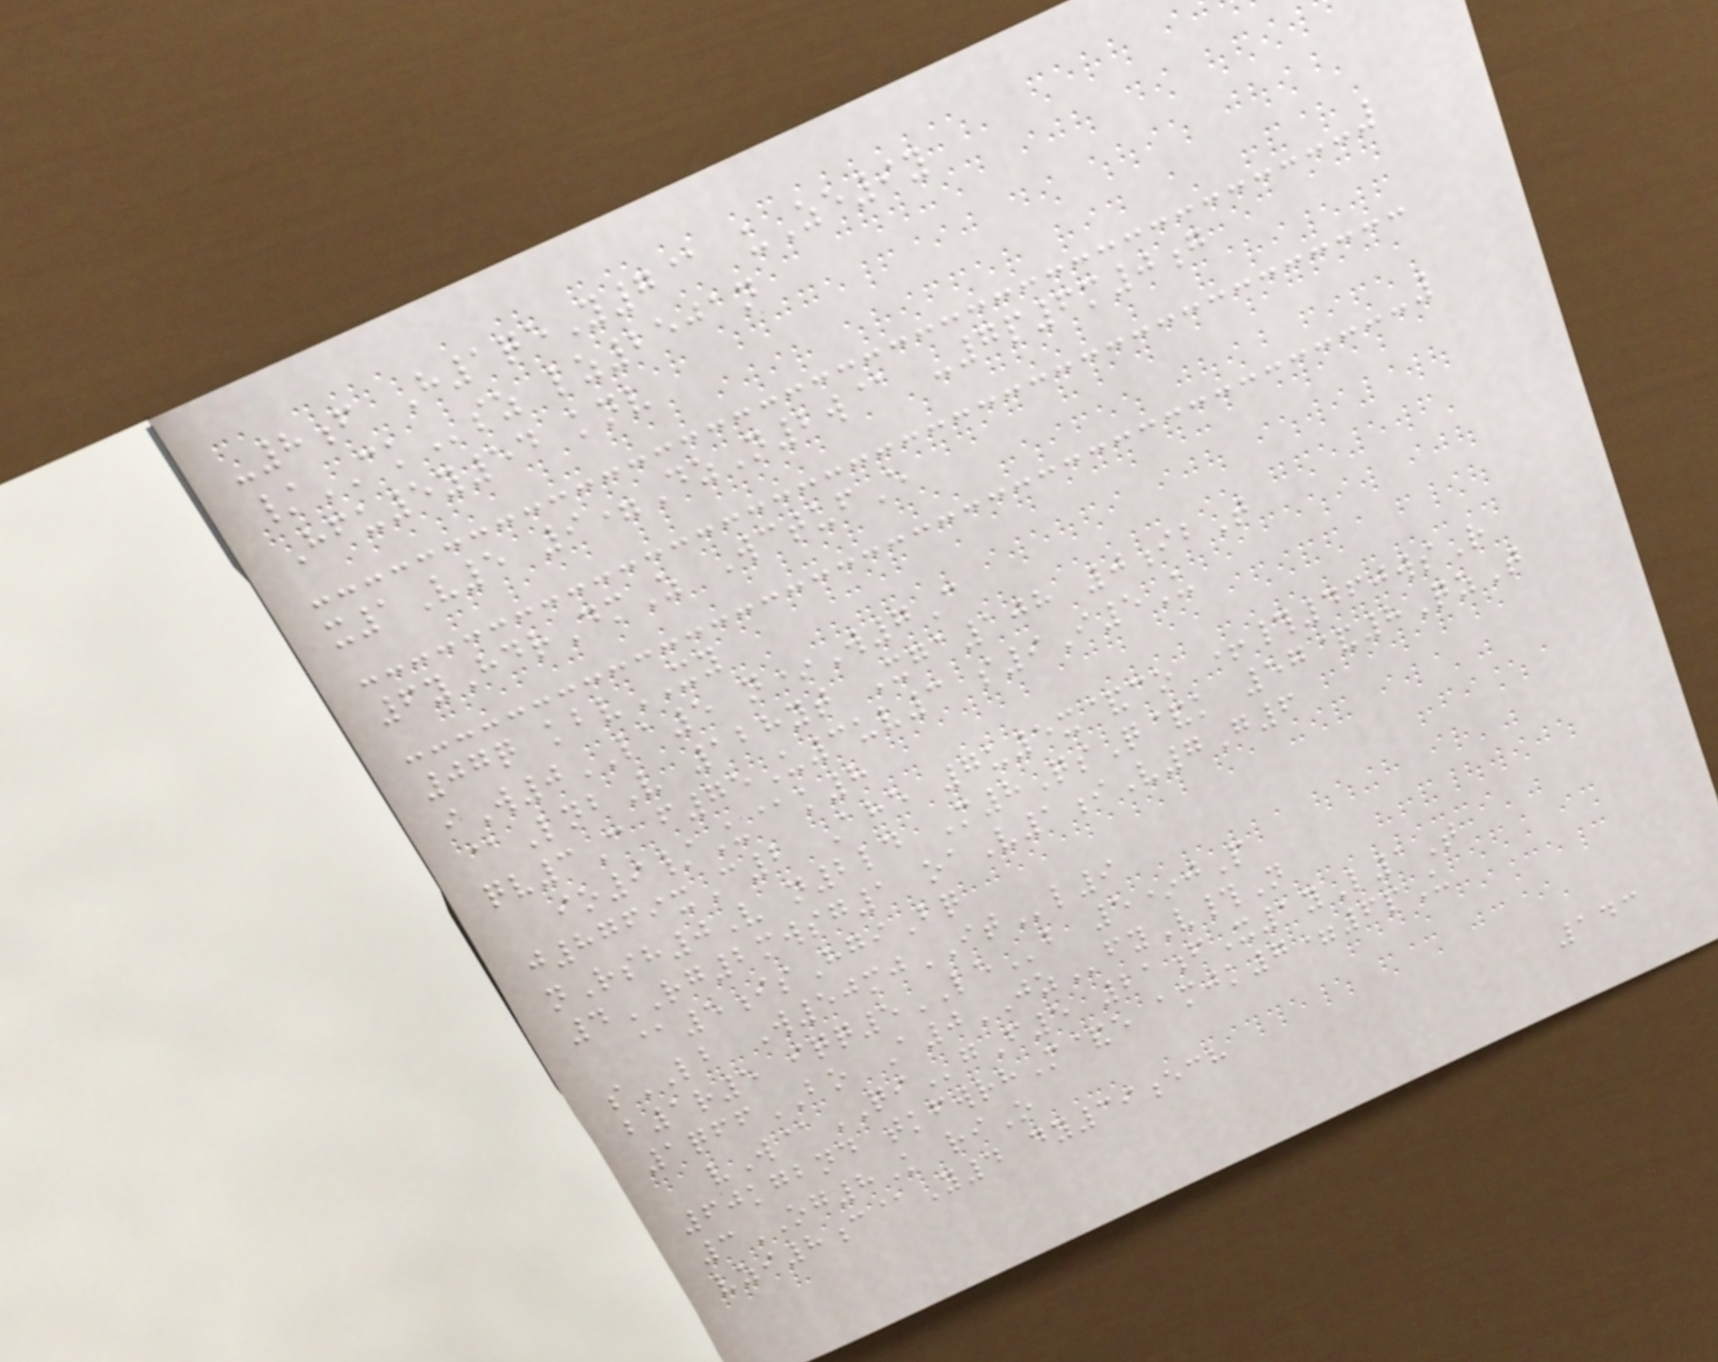-8f H1qeY7@ uZe9y
/CKsz lz2501n
Hfu5y54 knv
x1V5 9=DzN2w@ -7p6m0g
6yHdrDmZ WctufE
07q kbvXY
iW0LA5 n*W7C
@LnbV 128yt Xga108 0ibT
qv3C f75U3uv3 s9I5U
io9/U@k8
j8769xC2 Ahe 7u5x&co +#460wsR
nRsh0V n2ld M8QsQ&k 57&8QzT
4RG2mwsg1 oaV1iV7G6
@5isHgiBq
sLB W50mjITl9
b1r5 iqq5LEb 5*jP
1qffBO A0JZfyV#N
vW@QIgF5 21fX1yL1T
60kgbnd tkfwrhM&e amjk7=6pU
3OG8K riO
vzi8c@Y4 dy39ech
143
